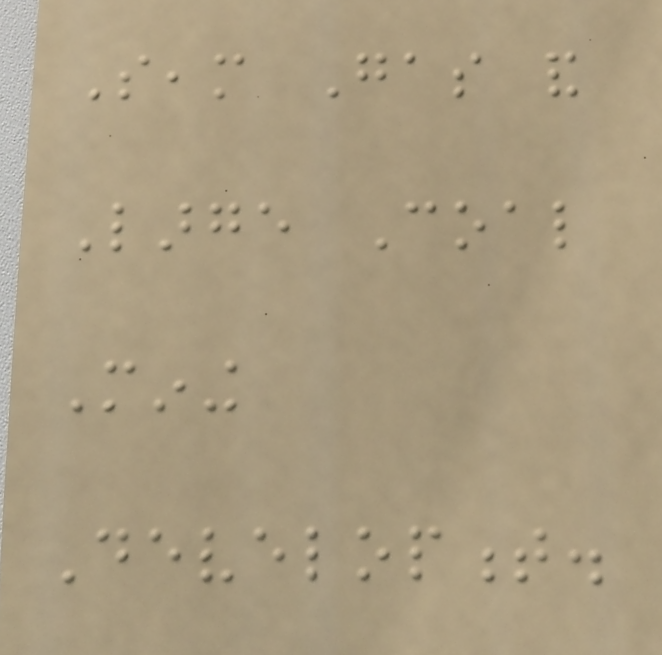Seam Gas and
Large Coal
Mining
Development.
